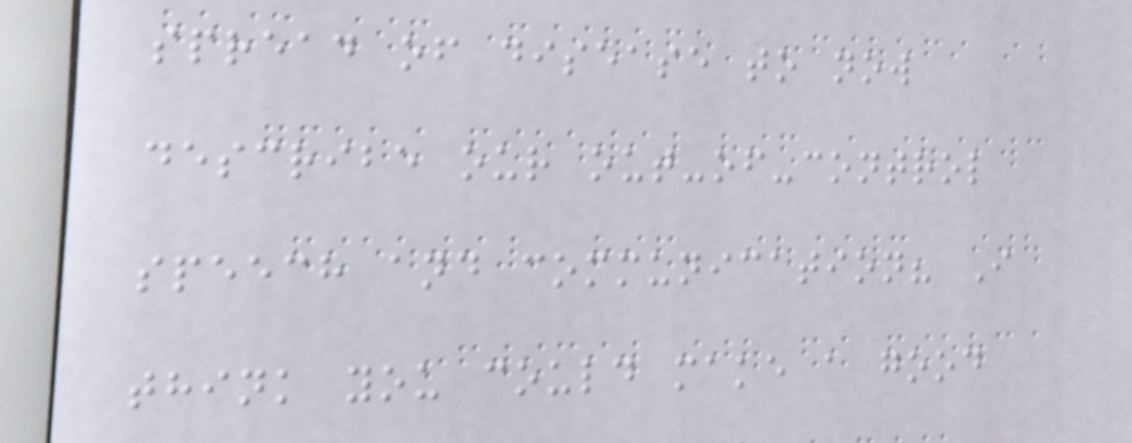spread of disease to now
describe our out-of-control
speech and communication? I
think you could make a good
